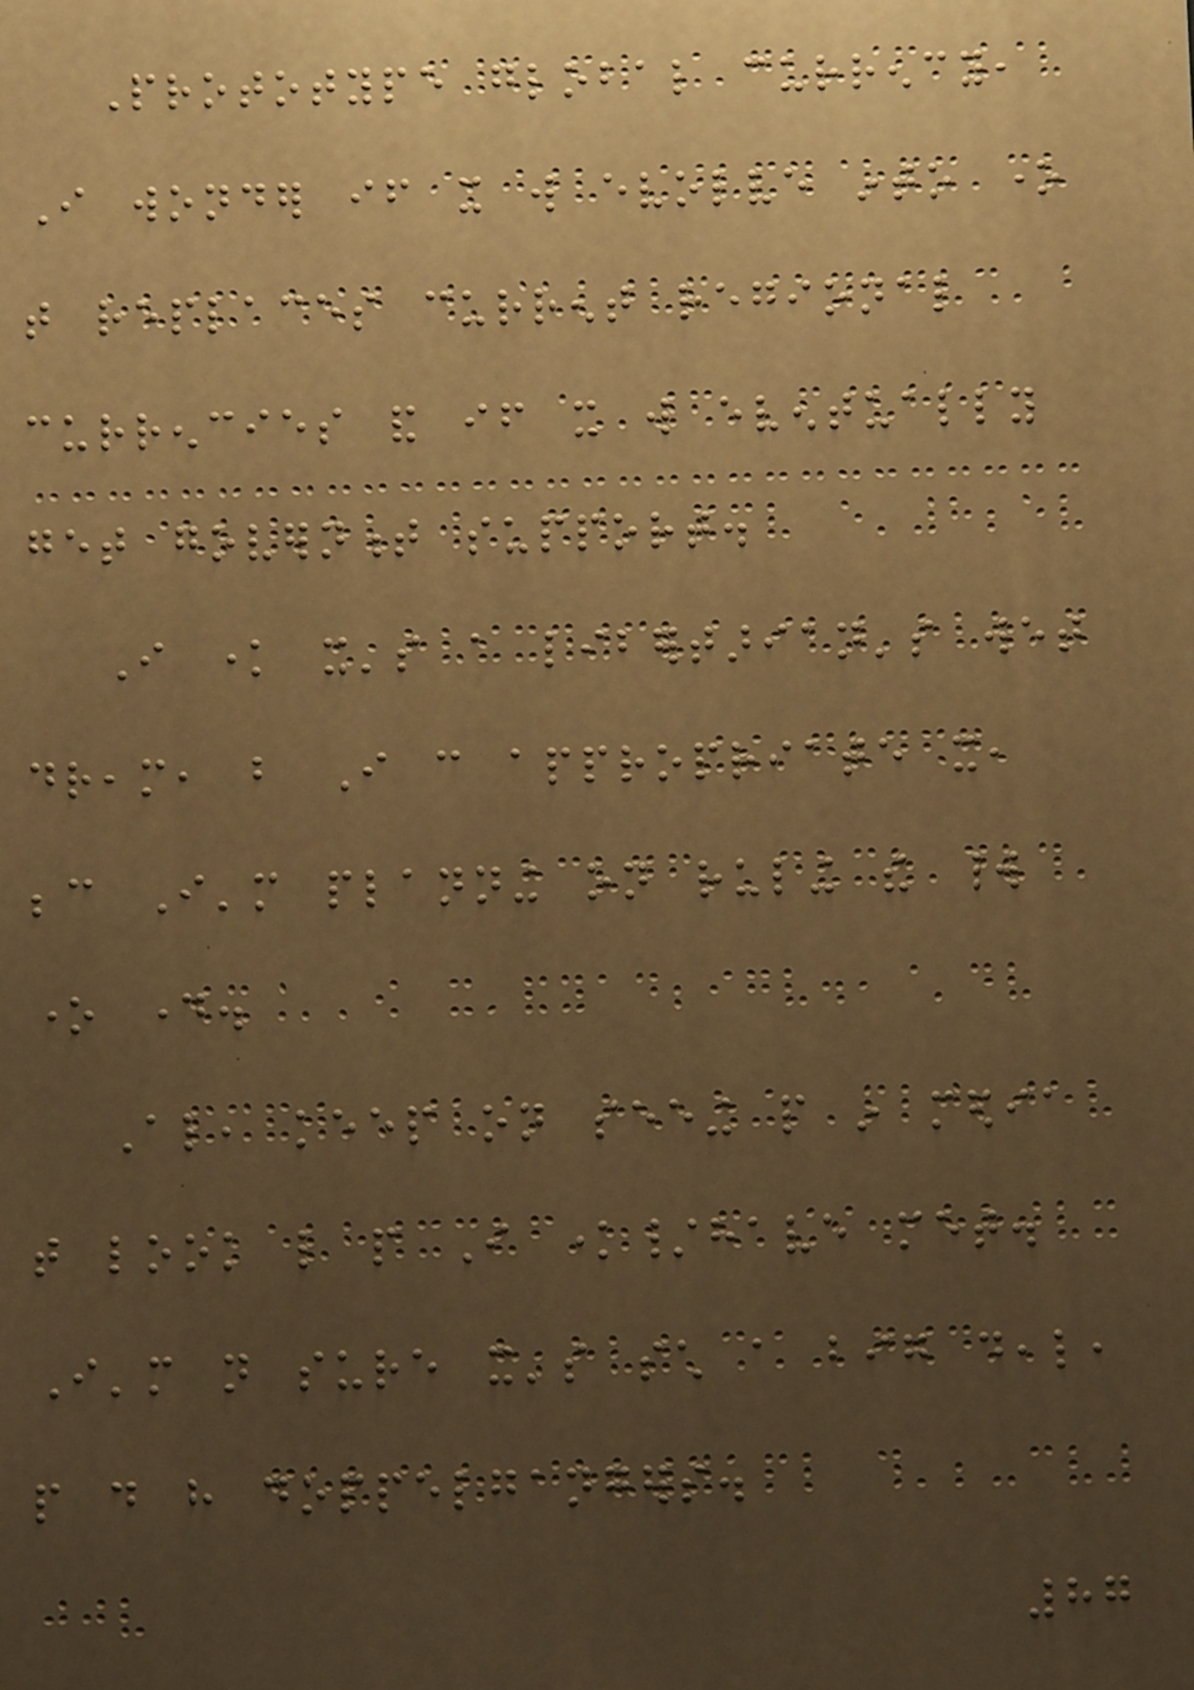Prototype global currency,
I wonder if it will evolve into one
that replaces current regional
currencies and if it will eventually
get government support.
I know it's a libertarian's wet
dream, but I can appropriate it,
because I'm planning on ruling the world
one day.
Also, keep on seeing people in media
that look like people I know/have met.
I'm not sure it's such a big deal,
people do have doppelgangers.
87
